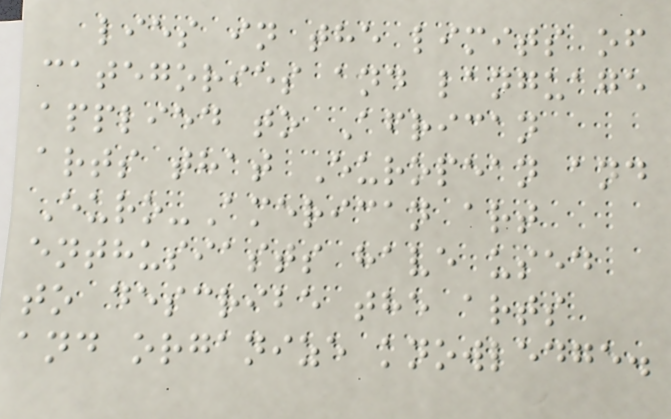lies in the limits of
categories and language
applied to African
arts that European and
Euro-American art
enthusiasts have used
to describe the arts
and organize knowledge.
